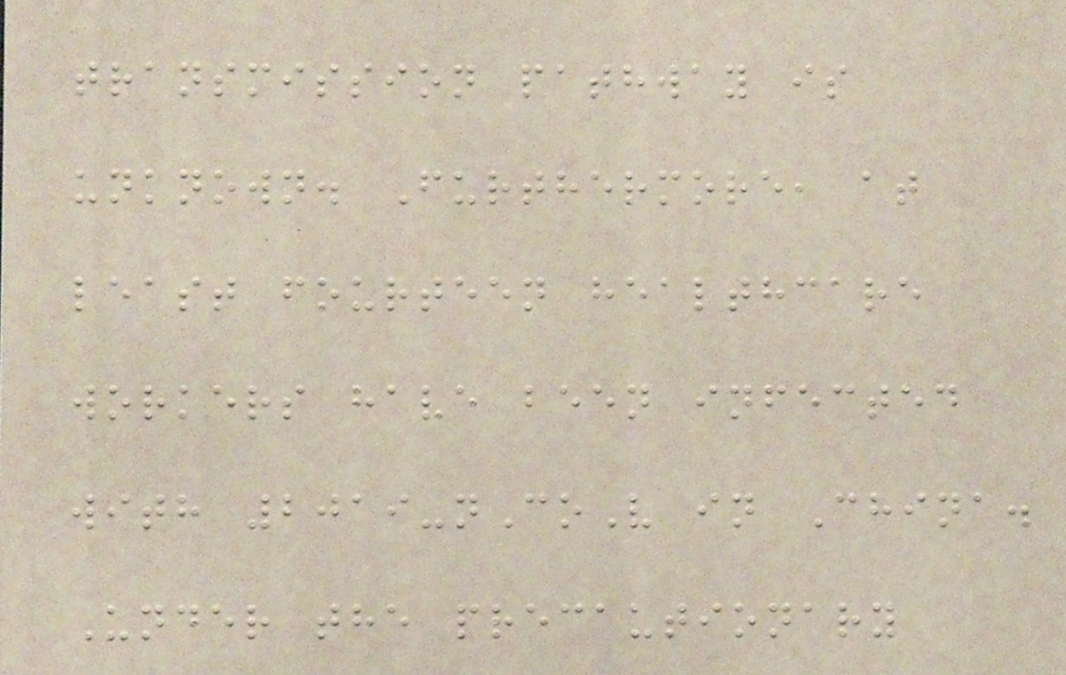transmission pathway is
unknown. Furthermore, at
least fourteen healthcare
workers have been infected
with 2019-nCoV in China.
Under the precautionary
